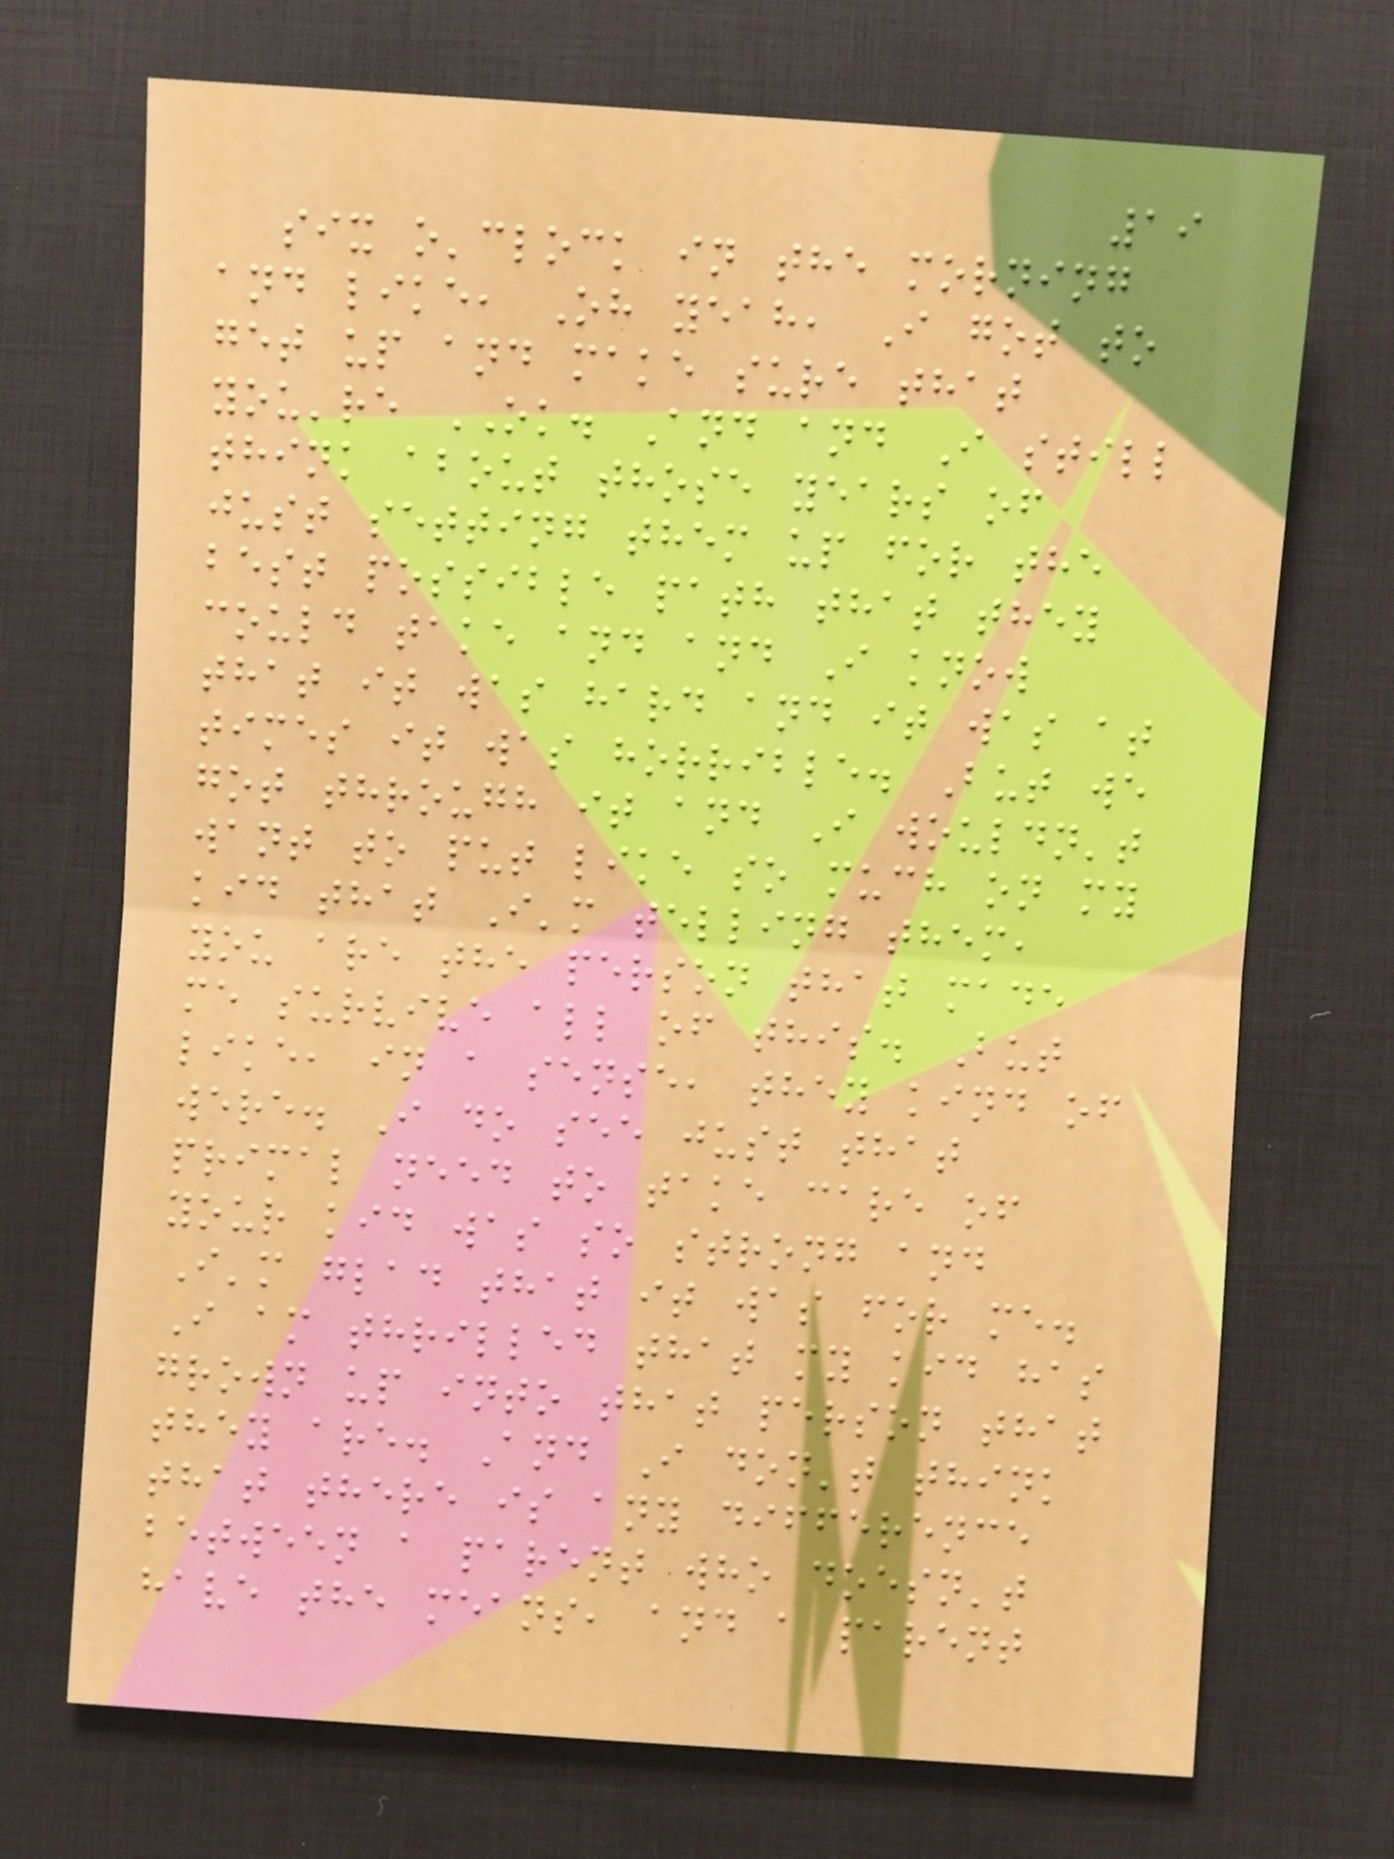19
six o'clock in the morning
and like, Oh yeah, I got to
get up and make sure that
you're OK. And and I still
think about those years of
just setting them up for the
best possible path that they
could take and and I know
that it was hard and it was at
times it was horrible. But we
got through it and I wouldn't
want to put like so much on my
kid that I'm telling them,
you are the person that made
me survive all of this. But
like, in a sense, they kind of
were. I do see just that
primal need to take care of
your kid was so strong and
I'm glad that it was for me.
I am thrilled that my kid has
grown up into that person that
they are. And I don't think
that there is any difference
between a parent who doesn't
have the means, and a parent
